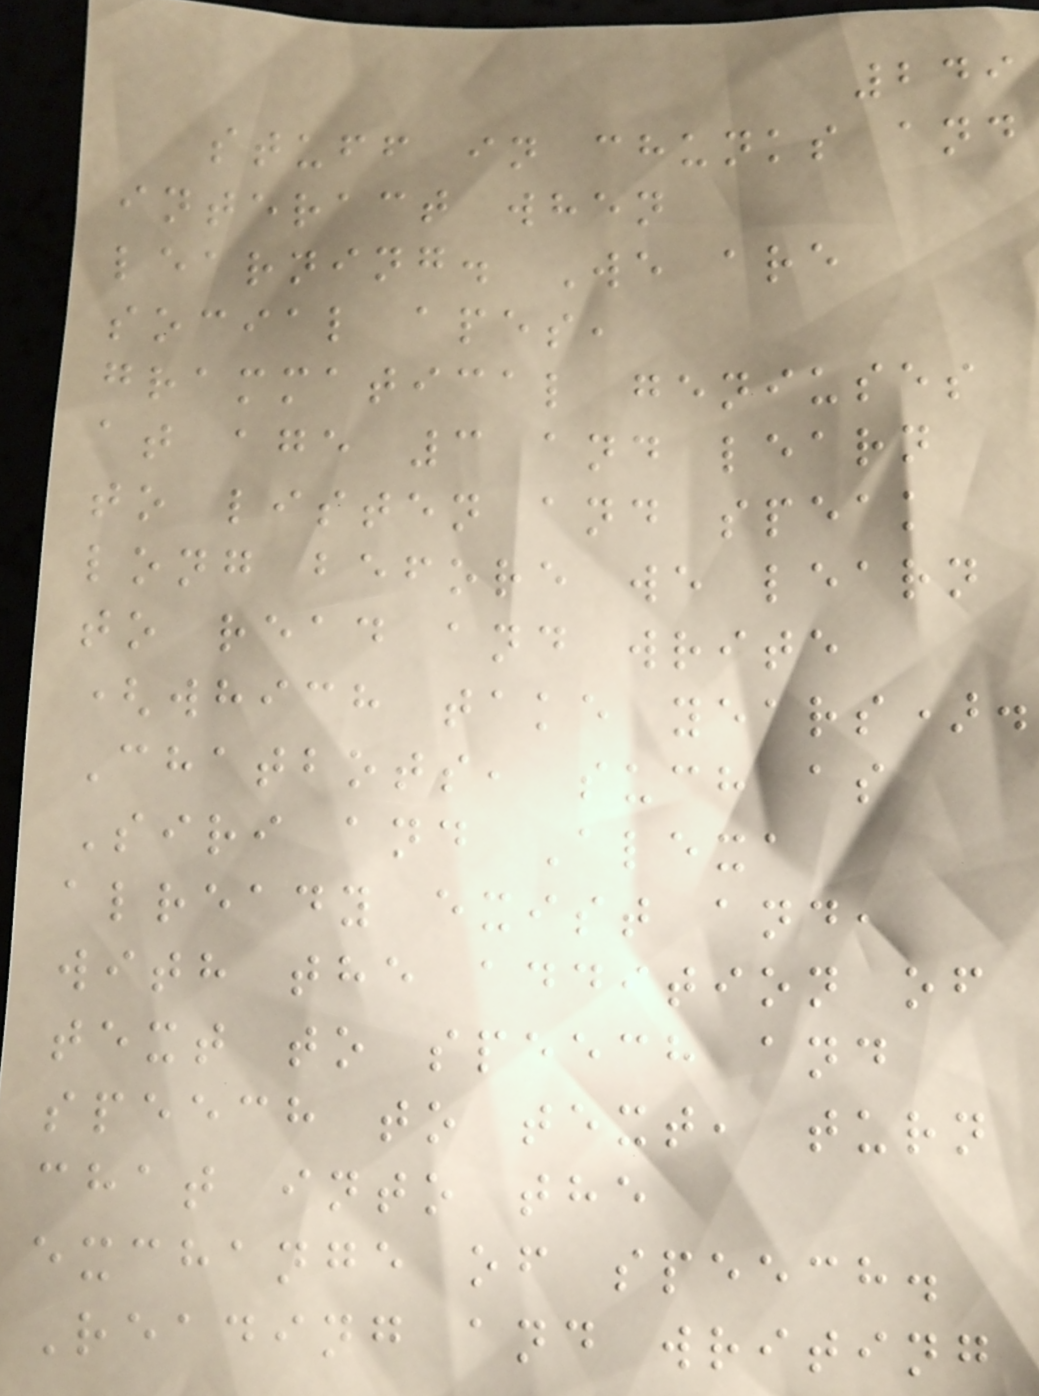249
stuff in chunks and
interact when
learning. We are
social apes,
grammatical geniuses
at age 3 and learn
to listen and speak
long before we learn
to read and write
(which take years).
Chatbots, such as
Siri and Alexa
already exist and,
with the addition of
text to speech and
speech to text, turn
chat into the
exchange of speech.
Reading and writing
